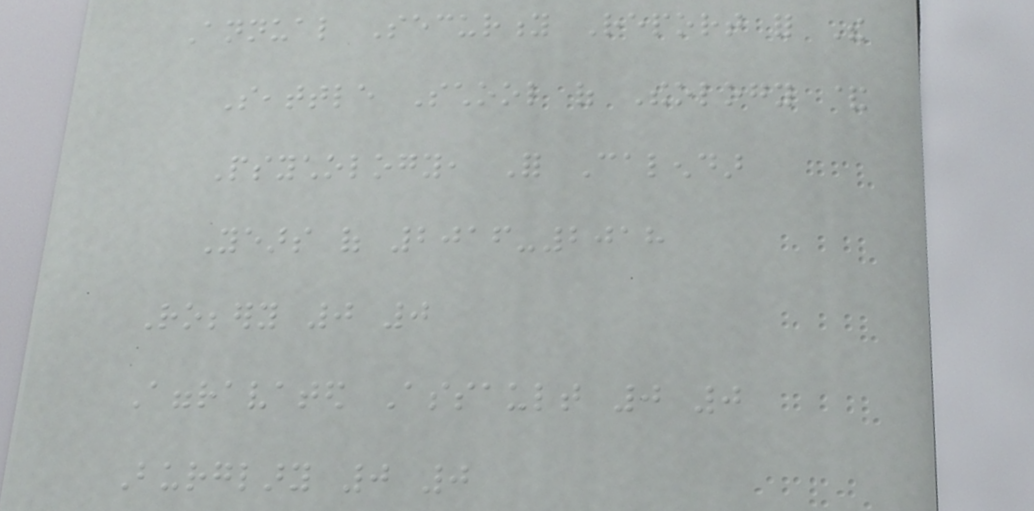Annual Security Report for The
Seattle School of Theology &
Psychology, For Calendar
Years of 2016-2018
Robbery 0 0
Aggravated Assault 0 0
Burglary 0 0
